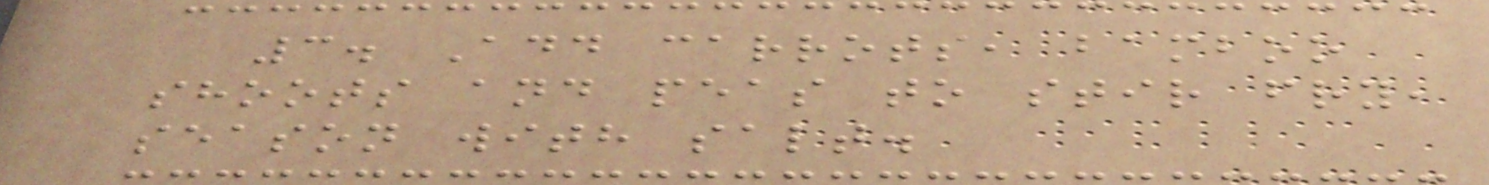3. Add carrots, bamboo
shoots and peas to stir fry,
season with salt.
